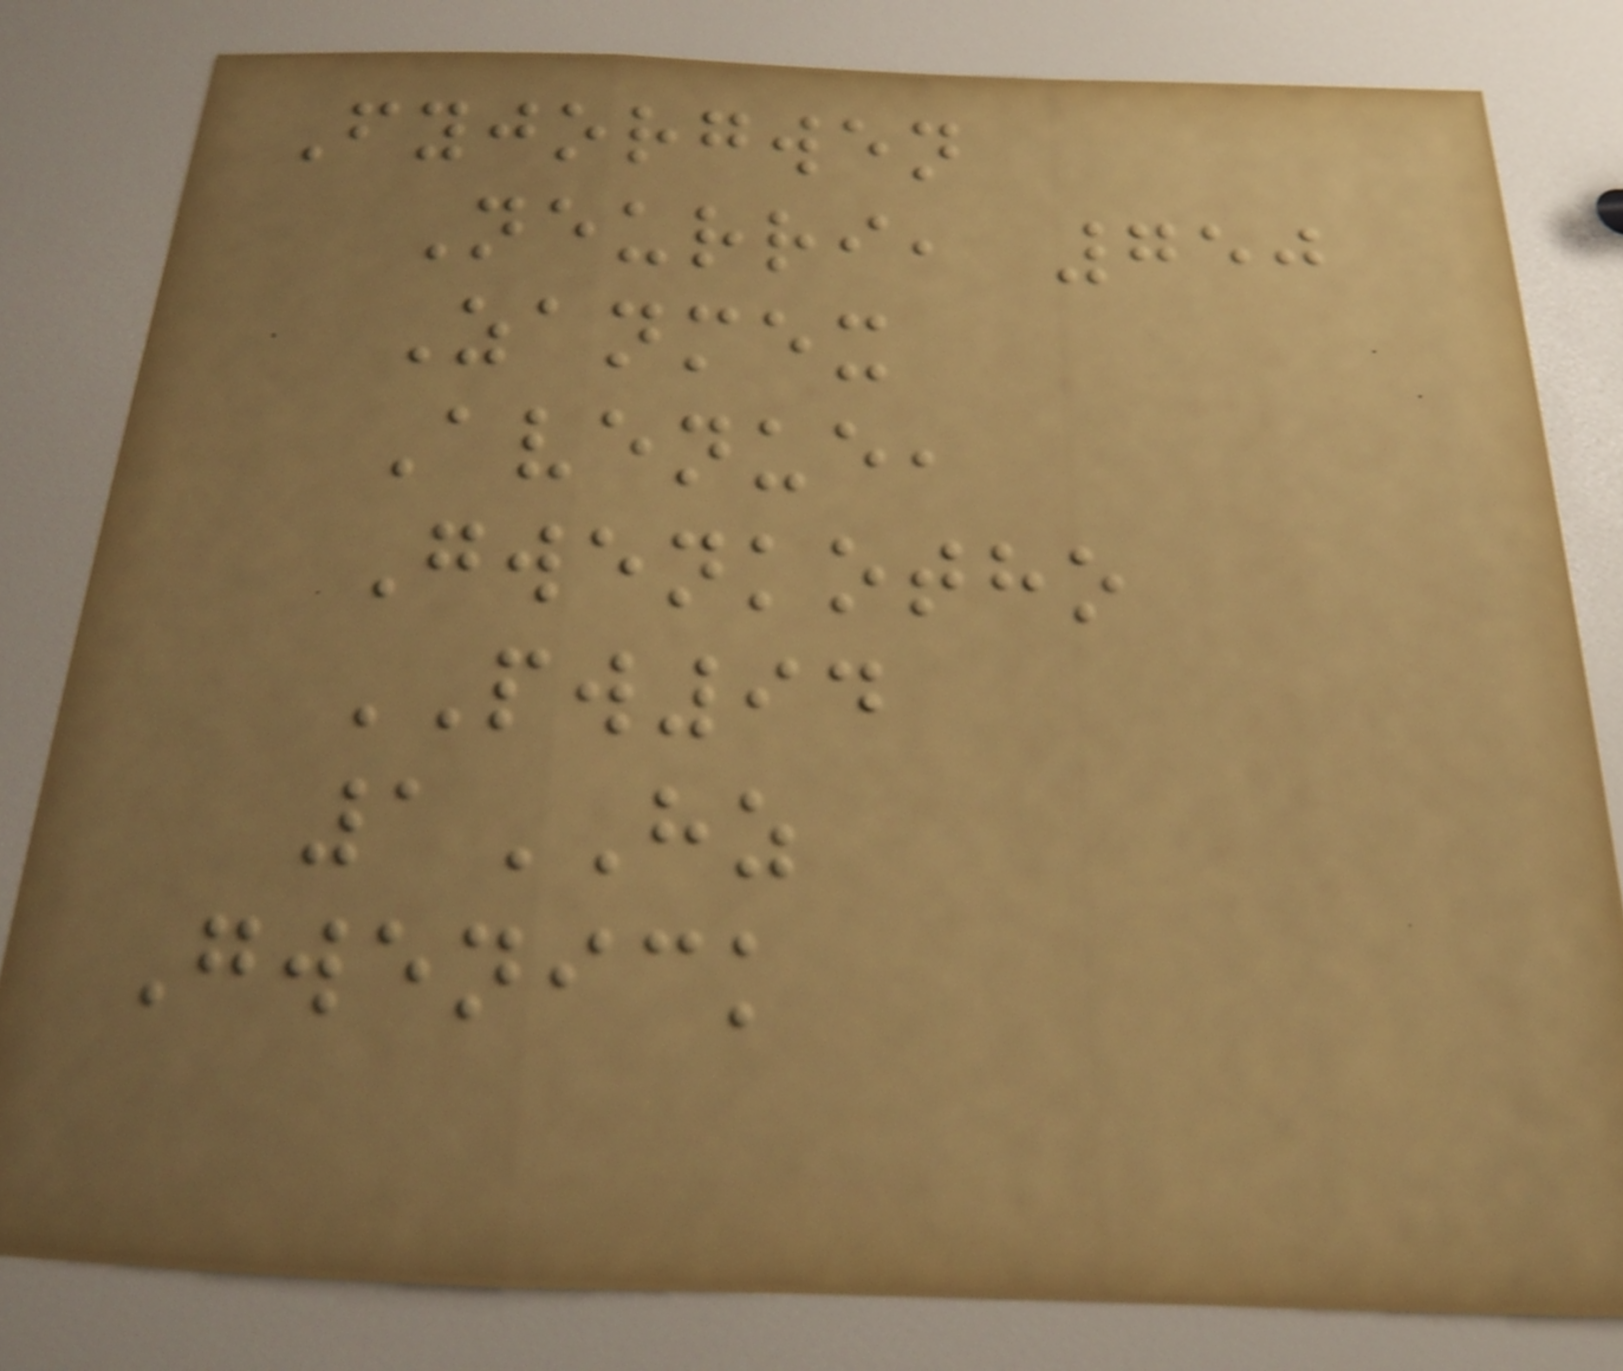Fyjorgwen
Neurri, 750
Zanmex
Avenue,
Gwenkotho
PW94
1HZ
Gwenick
